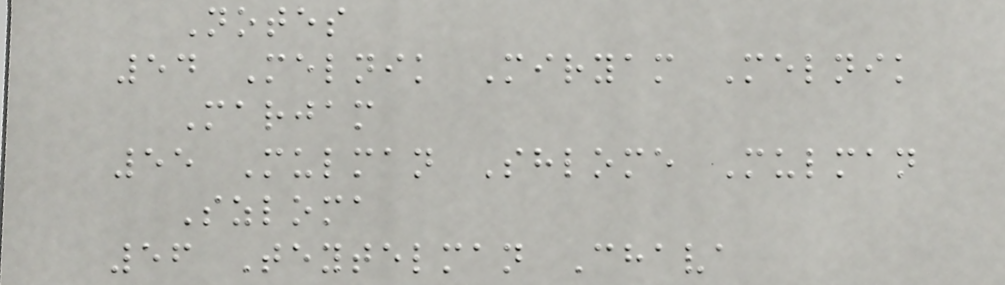Notes
54 Melnik Miryam Melnik
Marjam
55 Mulman Shlome Mulman
Szloma
56 Teytelman Chava
